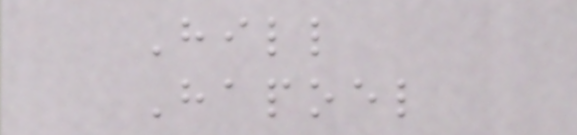Hill
Hapoel
